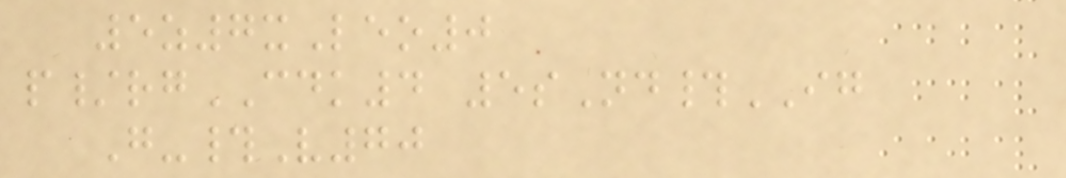5z7xLeo0
p/rgCDK4 5sNd#IG
G-#V70
